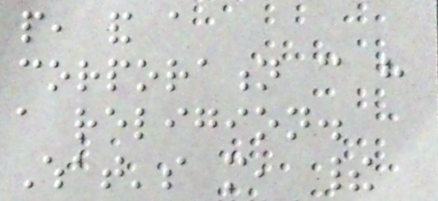people, and a
corporation can have
a religion.
What's more, their
